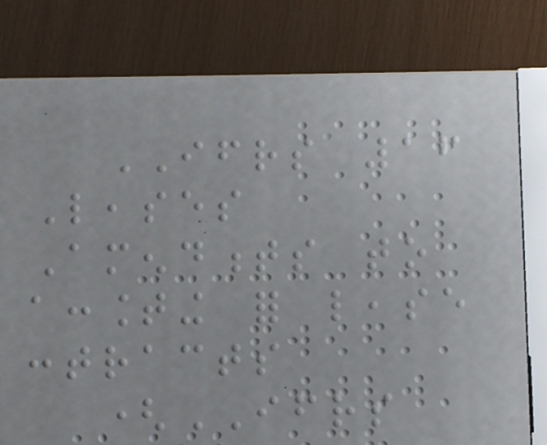IFRS 16
Leases
Amendments to
accounting for lease
contracts
(IFRS
